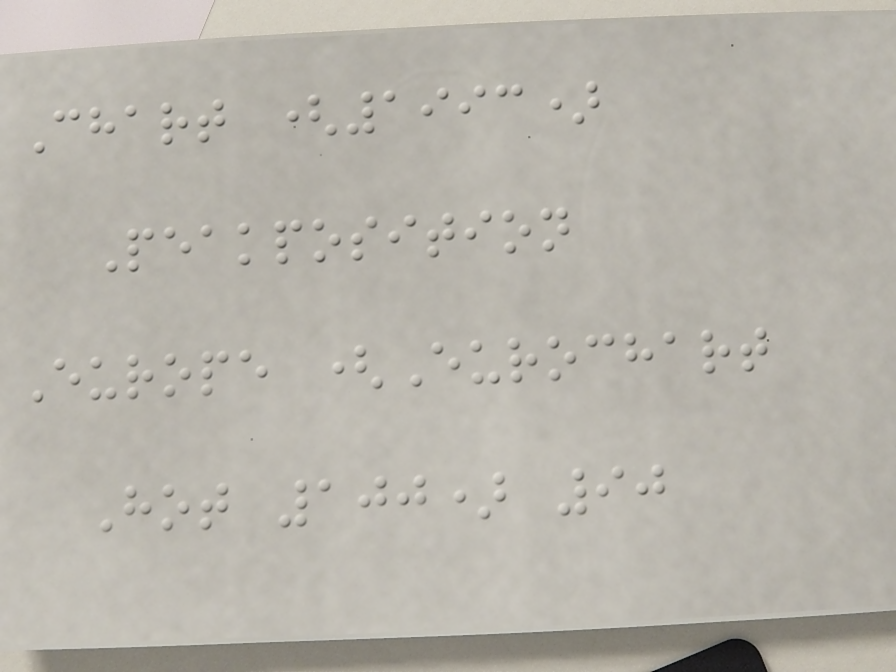Chart (1993)
Peakposition
Europe (Eurochart
Hot 100) 90
